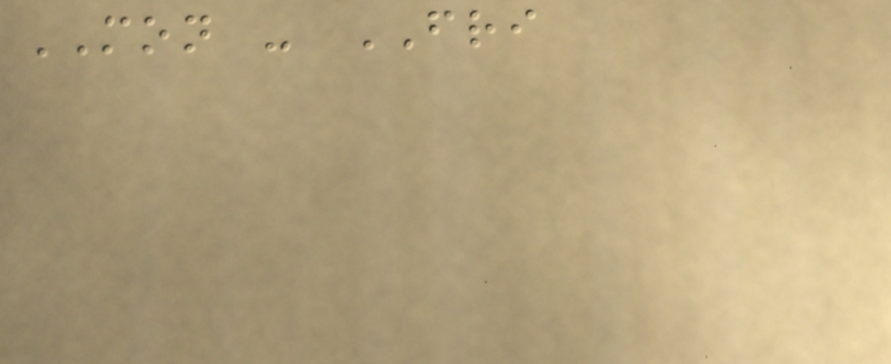MON - FRI
